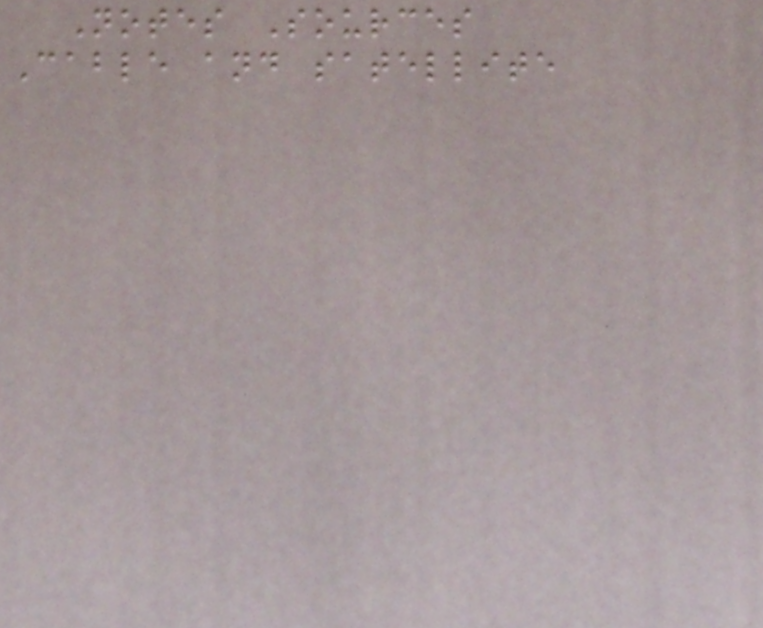Notes Sources
Cable and satellite
